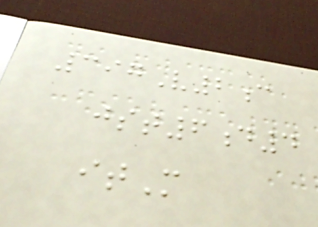397V2c
jst6d4
itM
